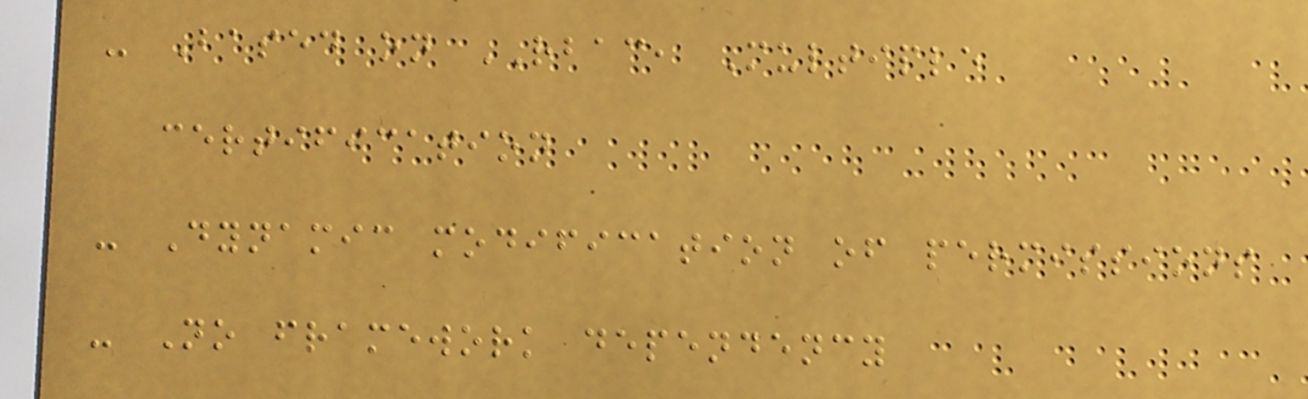- Based on RBAC, Multiple
certification
- Dynamic modification of permissions
- No framework dependency
